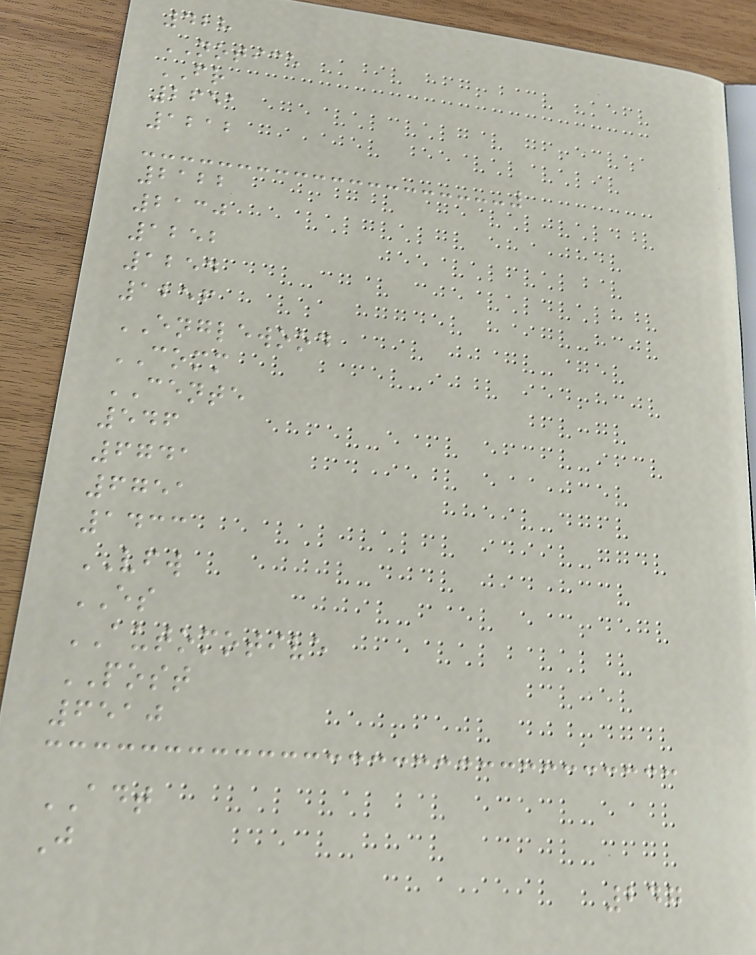428
NOTICE
FR
2651
1212
2122
2130
1252
1254
1256
ENGLEWOOD
COMM
CENTE
546
6741
6751
1433
VFW
ES
AUTOMOTIVE
POST
6510
ADT
J
247
